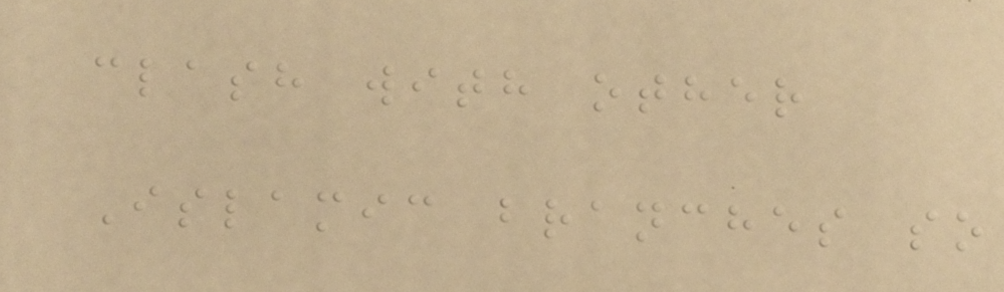clash with other
Islamic branches so
